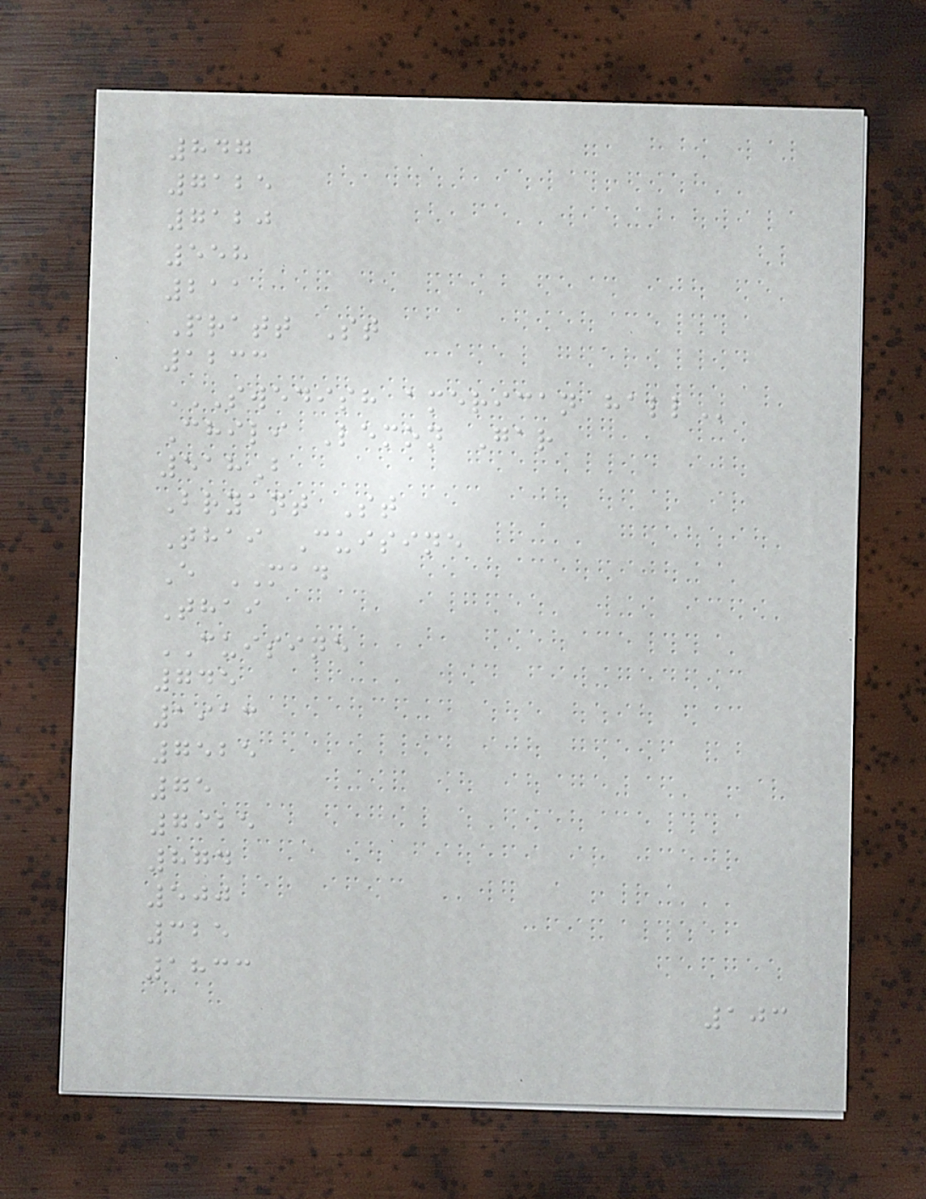847
7125
7120
558
211
Pratt St
1233
SWEDISH AMERICAN HALL
Chili Lemon Gar
518B
Bryant St
Thai Cuisine
E MAD
Thai
CUISINE
745
1913
7525
75
7925
874
500
325
1833
103
